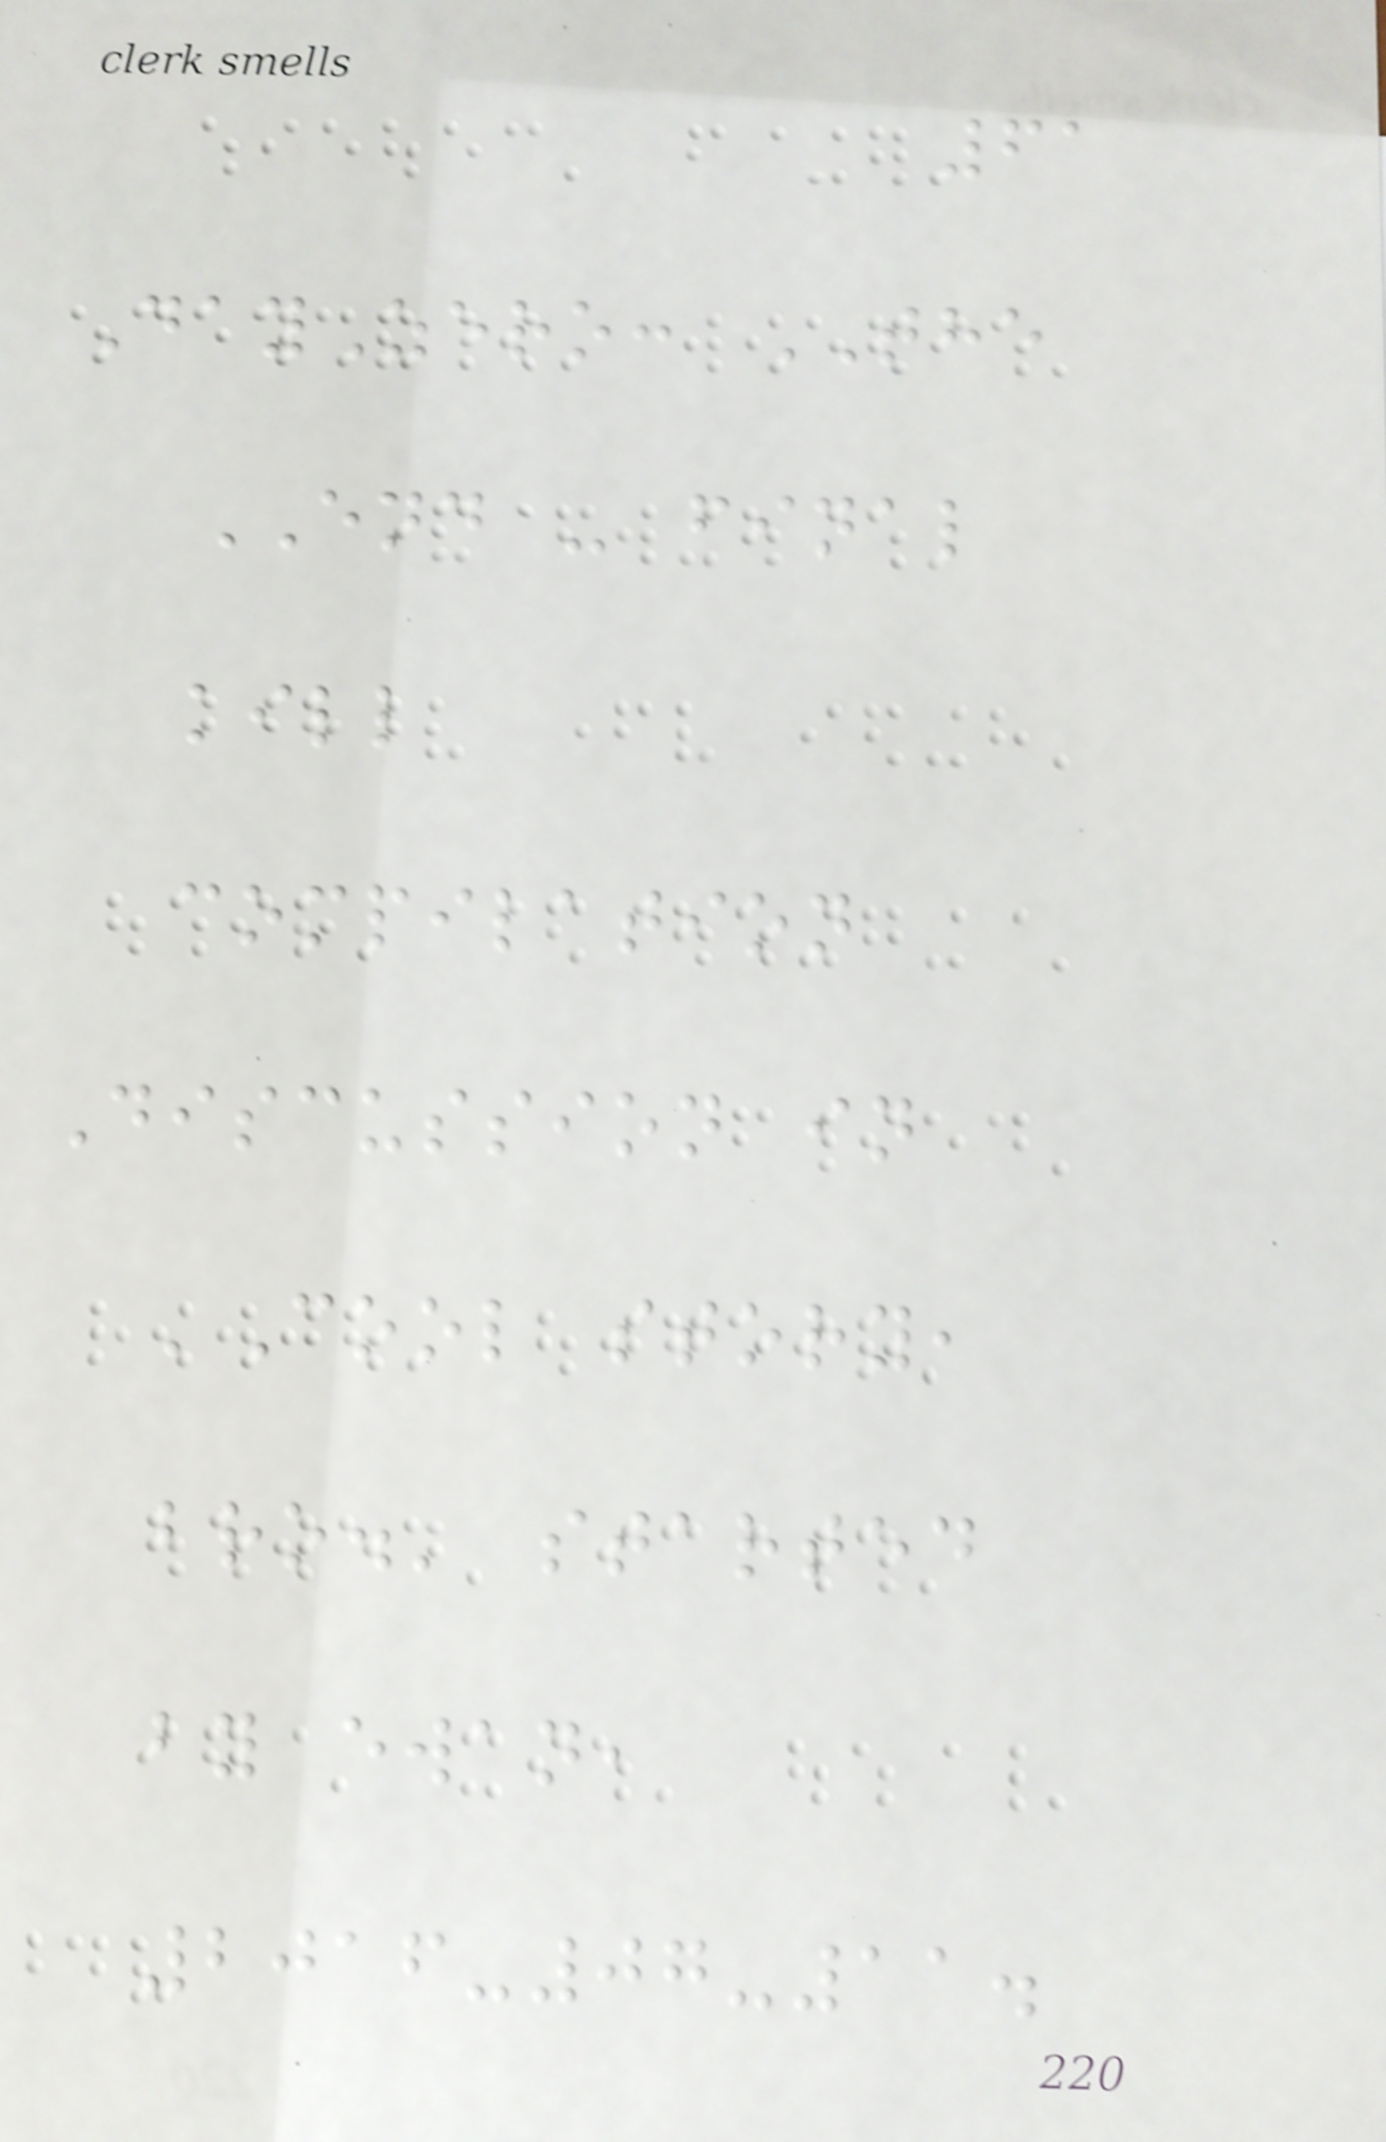61
DayZero: THE
END - final
kill
compilation
Discussion in
'Cool story,
bro.' started
by ewan,
2016-07-11.
